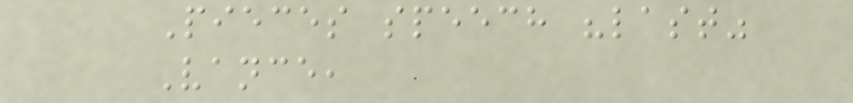Pieces speech "last"
Vance,
